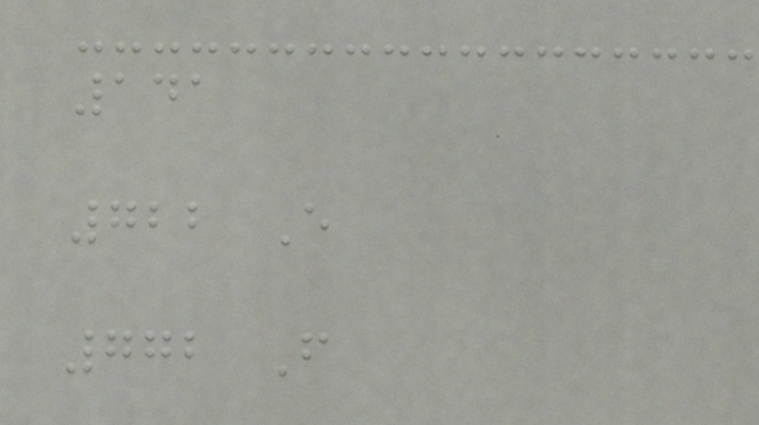141
722 E
772 F
